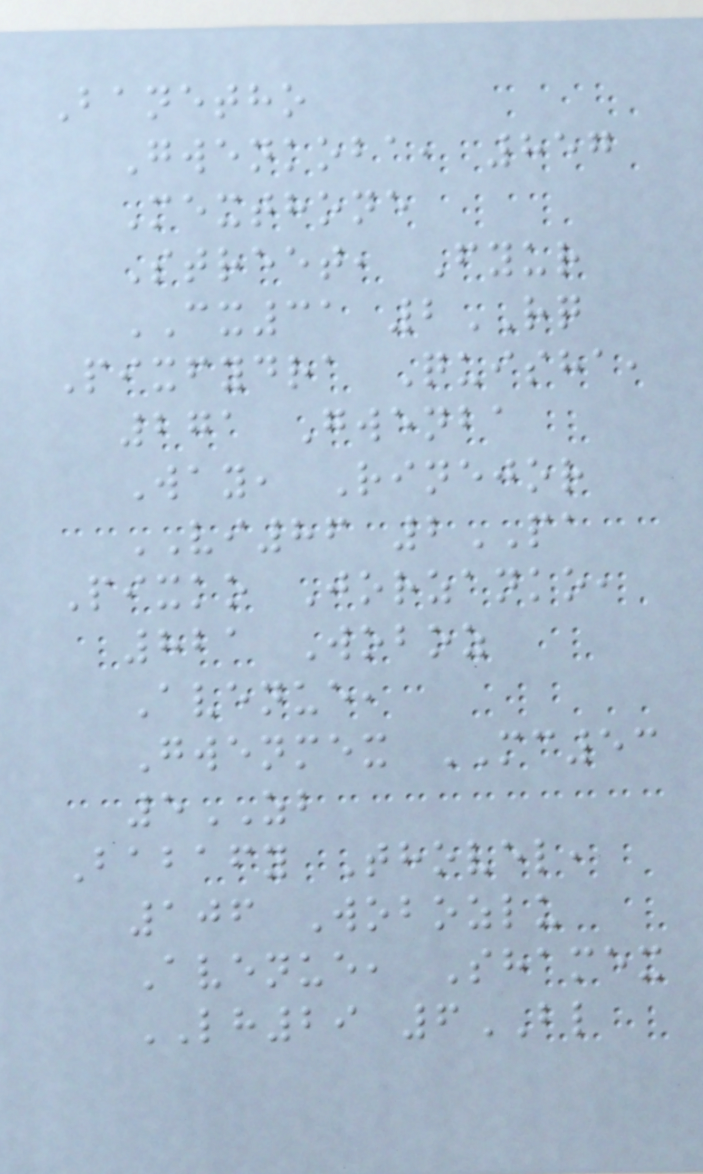Banetho
Gwenkoba, 857
Mexthone
Street, Fyur
CX31 2RQ
Pixfydra Quisha,
271 Gwenba
Way, Rinejor
VI86 2PA
Pixko Jorzanko,
821 Woboz
Avenue,
Gwenmex MC53
5ZB
Babafy Thovel,
106 Wobozlu
Avenue, Shamex
LH29 6BL
